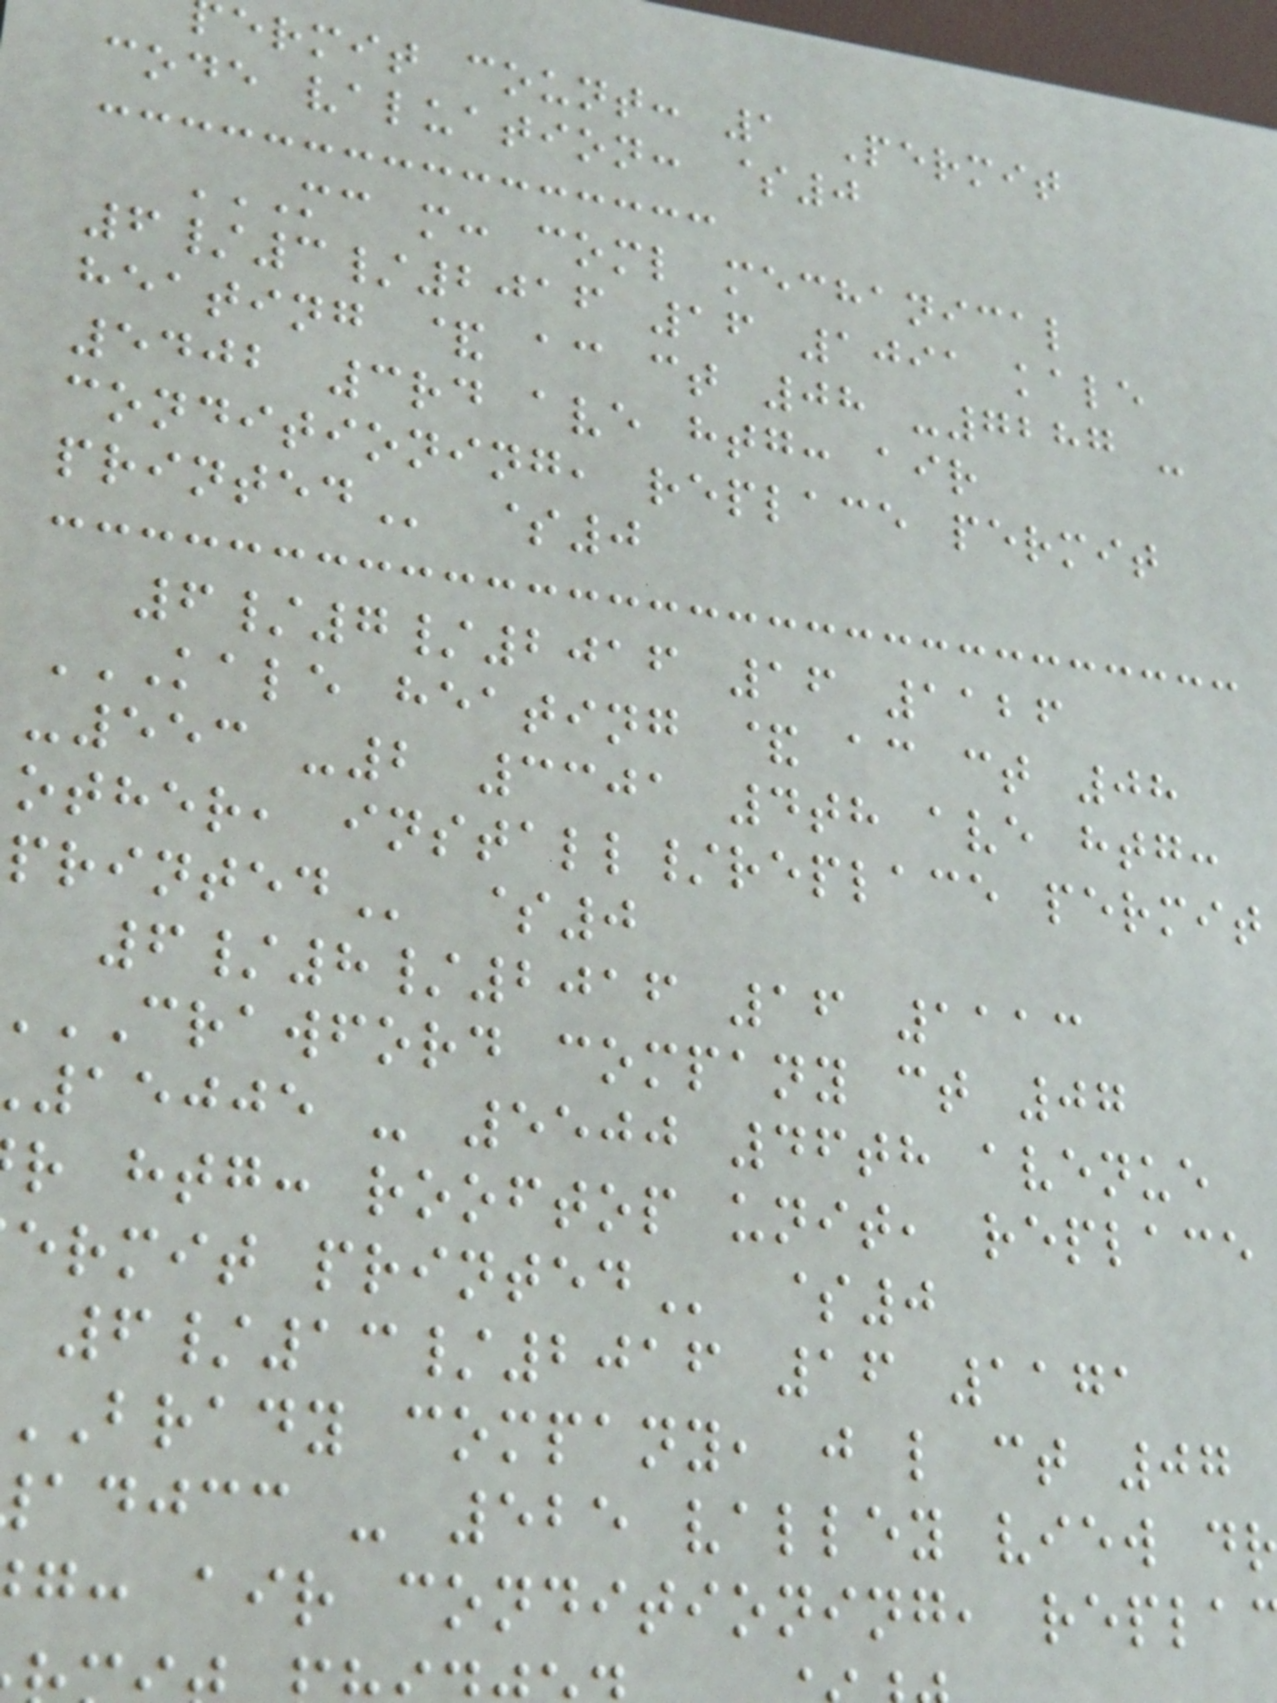ermit count: 1 Permit
code valuation: $0
MC M: COML MECHANICAL
6/3/2016 16 1091 kale
heating & ac ct 08 -7287 -
5402 3rd ave htg: air
conditioning, replace permit
$0
6/7/2016 16 1126
KALE HEATING & AC CT 08
-553 -2 3301 4th ave htg:
other, install/replace permit
$0
6/8/2016 16 1113
CRAWFORD company ct 07
15005 - 5500 46th avenue
r htg: rooftop unit, replace
6/13/2016 16 1171
brady company, j l ct 07
adjcc - 525 valley view
g: air conditioning,
